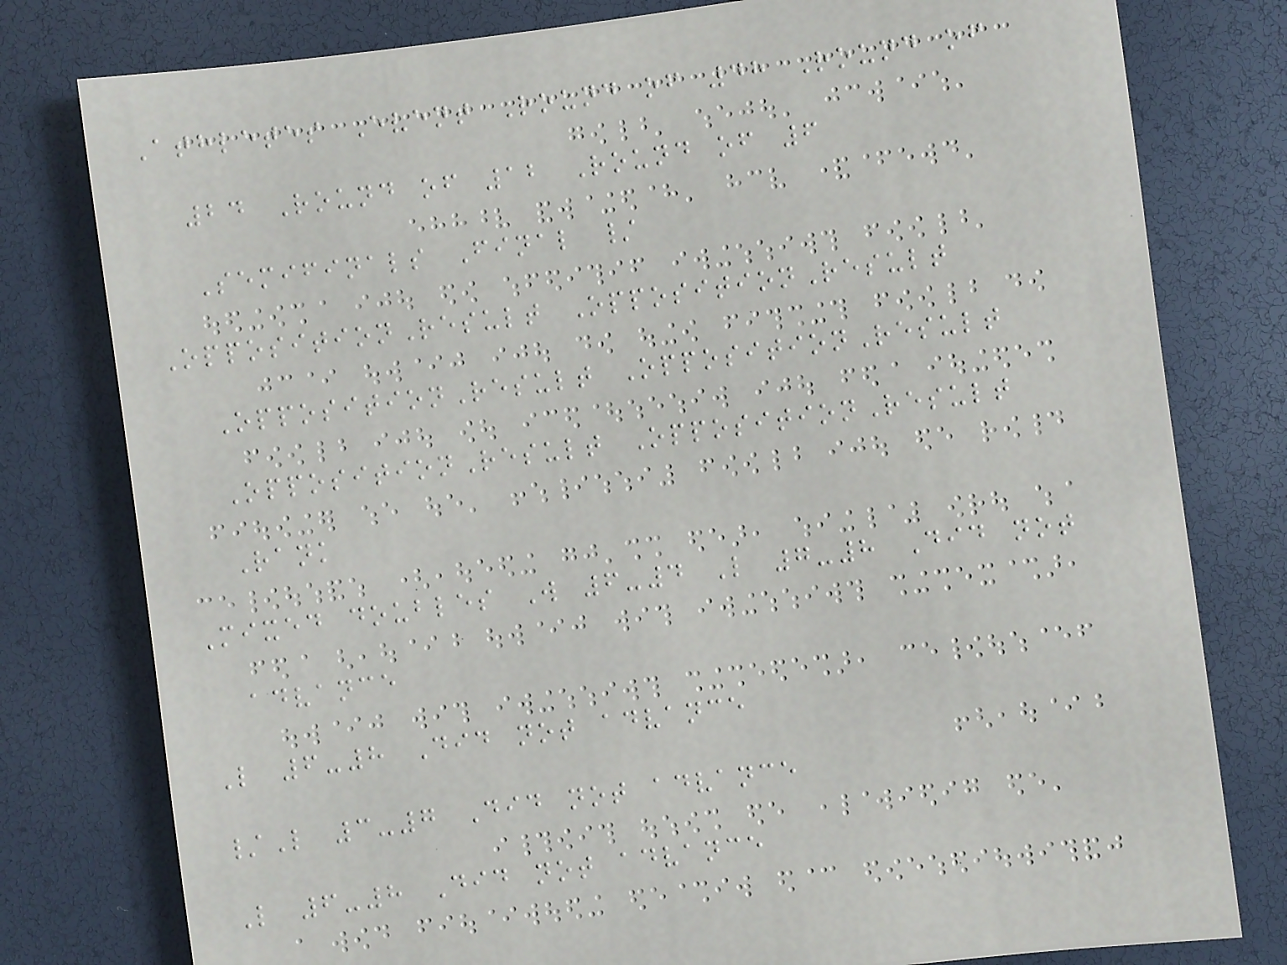Athletes Event Round of 48 Round of
24 Round of 12 Round of 6
Semifinals Final /
OppositionResult OppositionResult
OppositionResult OppositionResult
OppositionResult OppositionResult
Rank
Mixed doubles W 6-4 L 7-8 Did not
advance
L 6-8 Did not advance
/L 3-7 Did not advance
L 6-8 Did not advance
